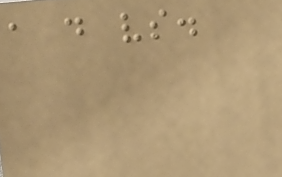a d vs.
